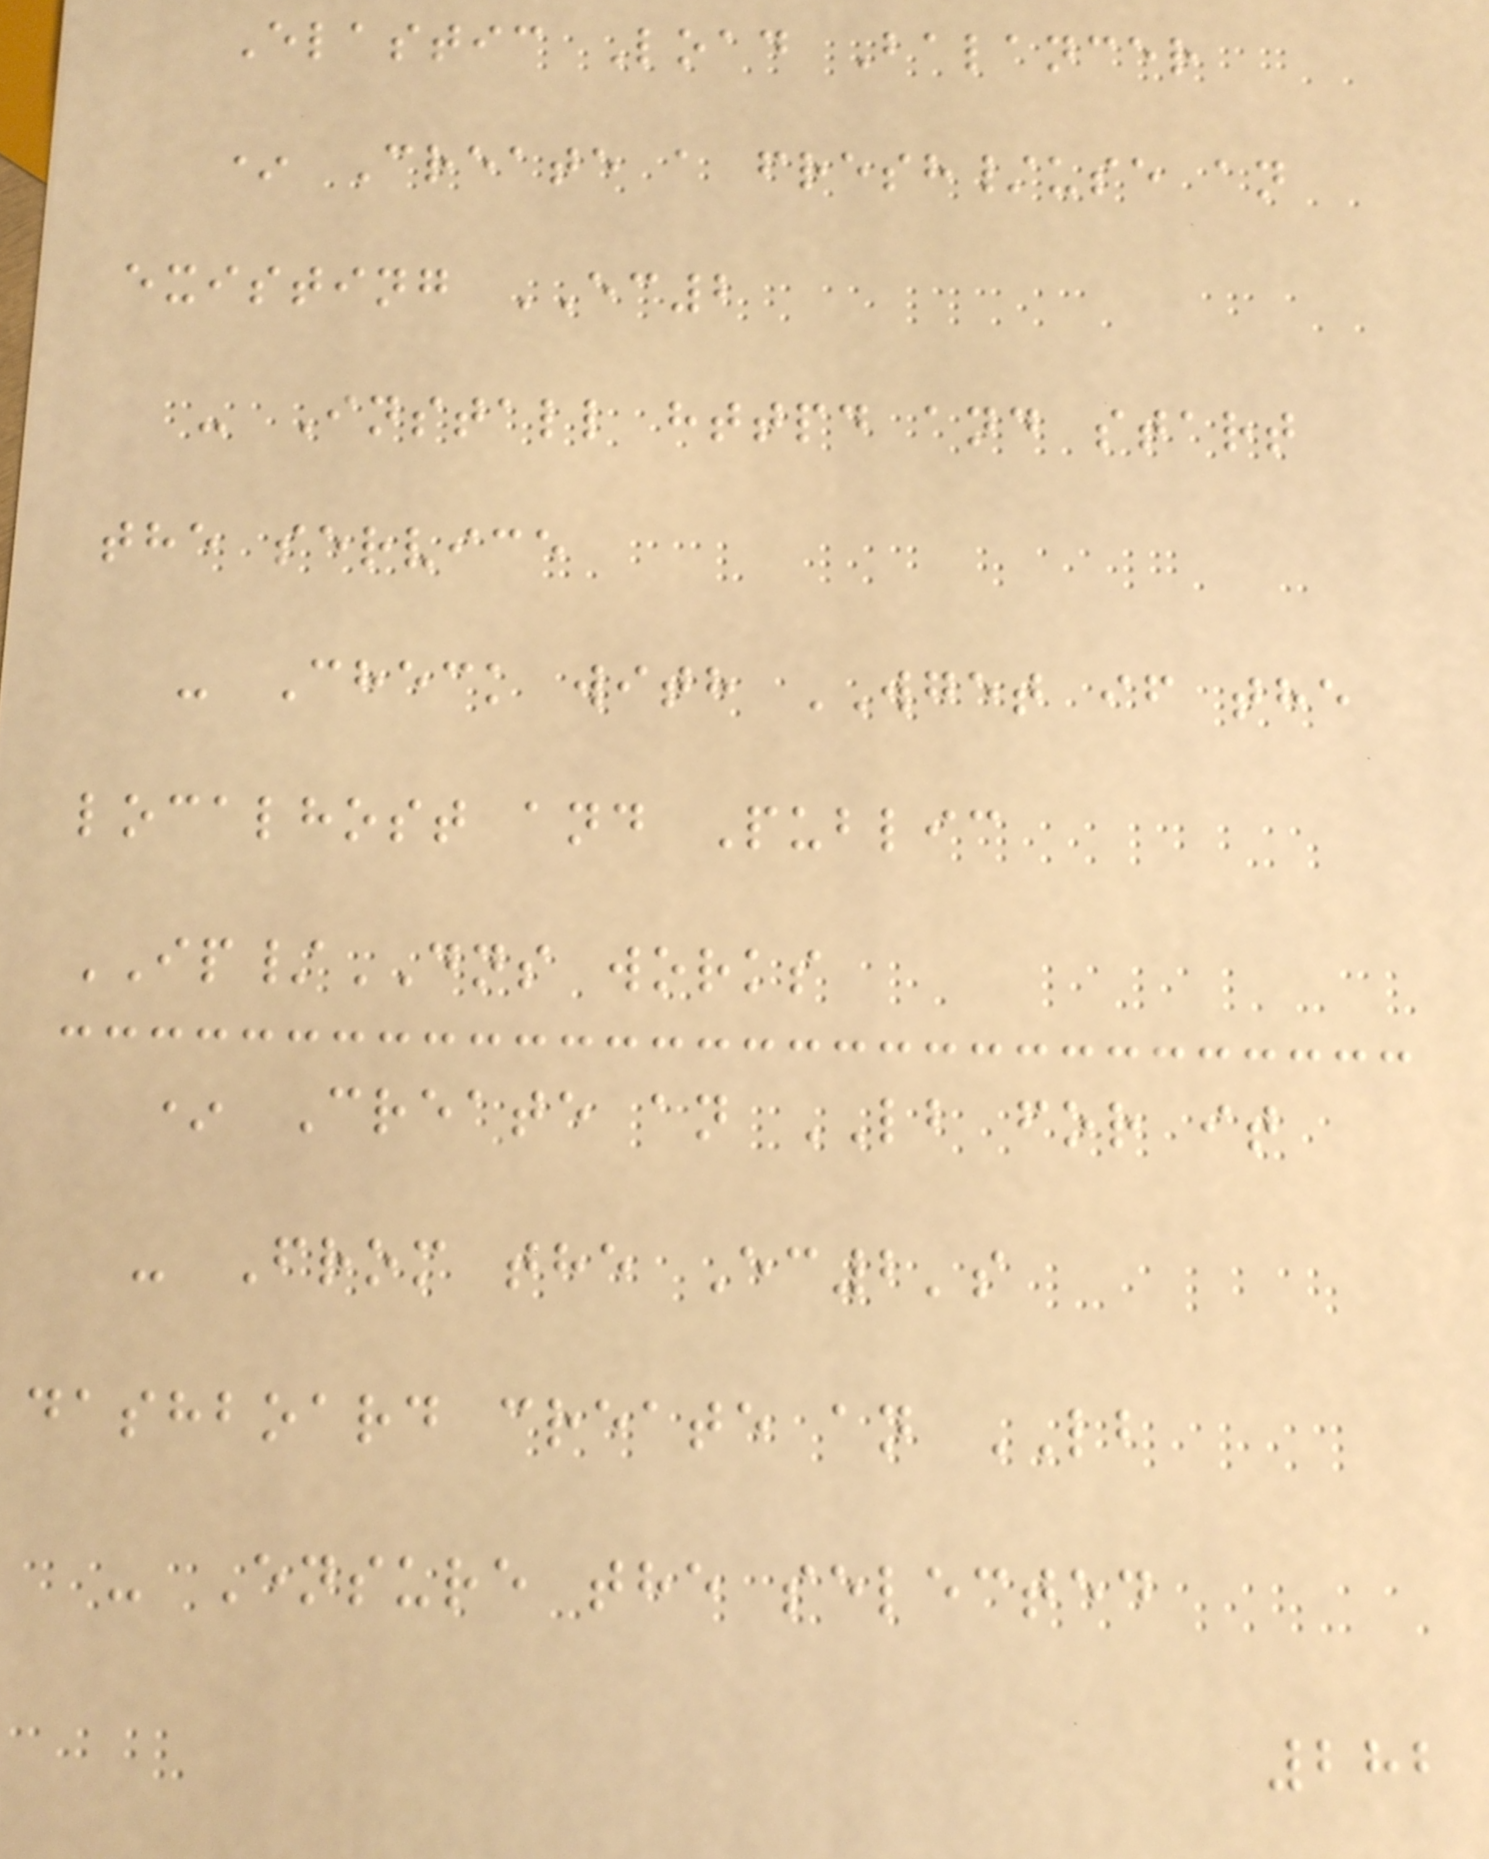Elastic Load Balancer
* Create a fresh/use an
existing EC2
- Install httpd and start
the service
- Check with WGET if the
localhost and Public
IP/DNS works
* Create an LB for it
- From the Ec2's
dashboard create an LB
- Ensure the selected
282
